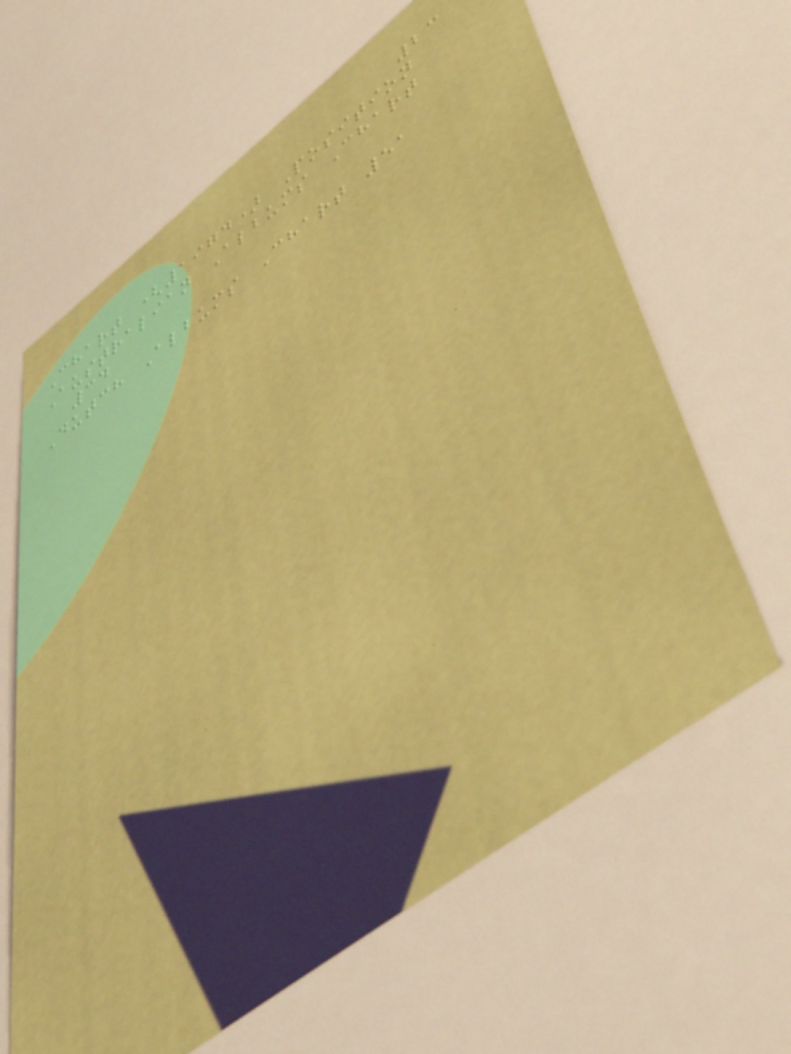23
Chart (1974) Position
Australian Albums Chart
34
Dutch Albums Chart 51
